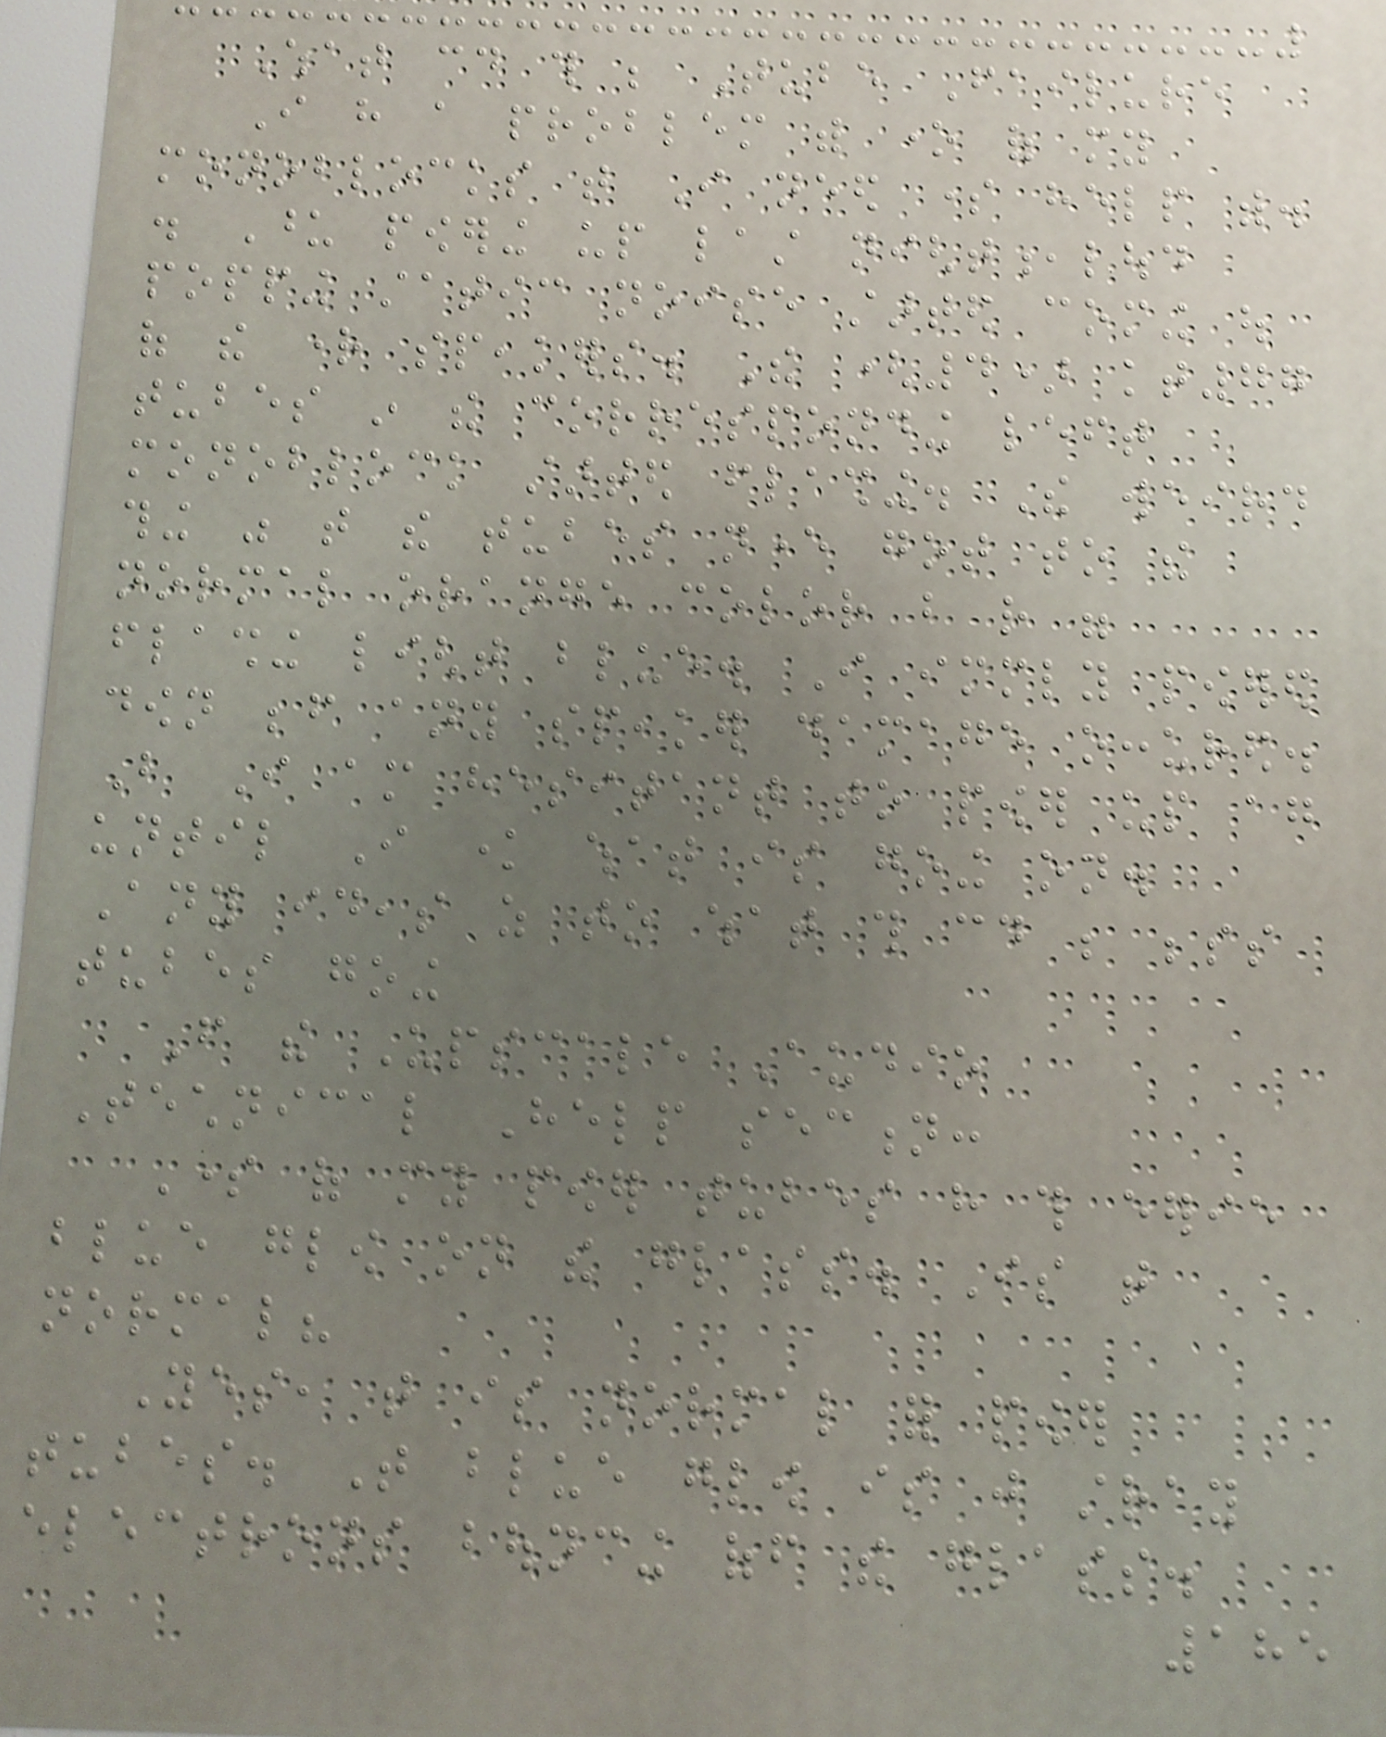What could this be Tube Failure
I have a problem with one of my
monoblocks that I need some help with.
. Upon powering up last night,loud
popping static noise started coming out
of the right speakers. The (4) kt77
tubes in the corresponding left
monoblock started flashing. The weird
thing was that the tubes never got to the
normal orange color but rather were
flashing light blue. I immediately powered
down before any speaker damage occured.
But I am hesitant to power up again
until I know what is going on.
Any ideas as to what this could be besides
tubes going
From the Upscale Audio
Technical Help section:
Some of my power tubes have this eerie
blue glow on the glass. Is that
normal?
Yes, that is normal for power
tubes. That blue glow is just stray
electrons bouncing off the glass.
185
